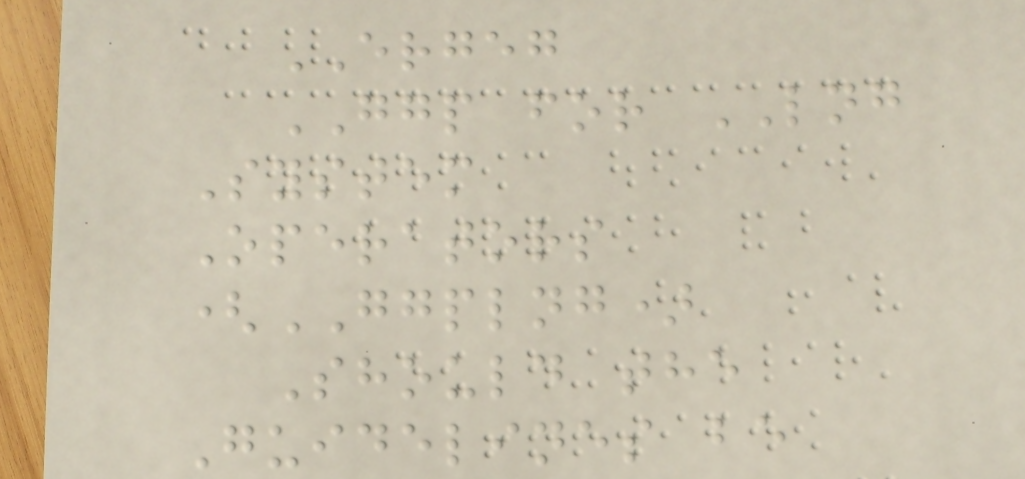ERGEG
GGP for LNG
System
Operators
(GGPLNG)
Should the
Guidelines be
